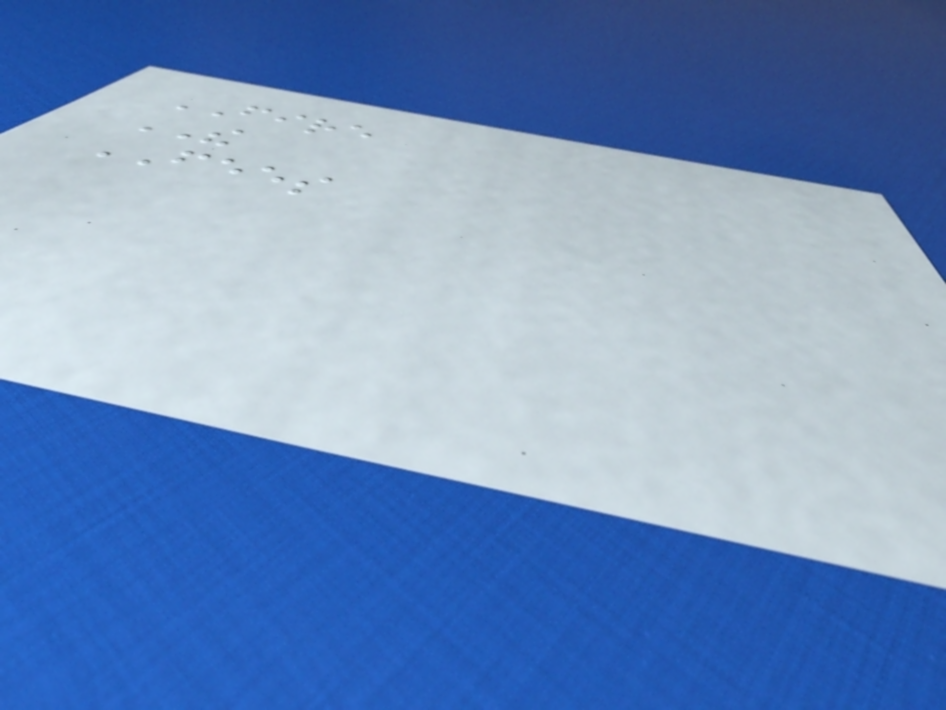FIRE
THE
FEES
